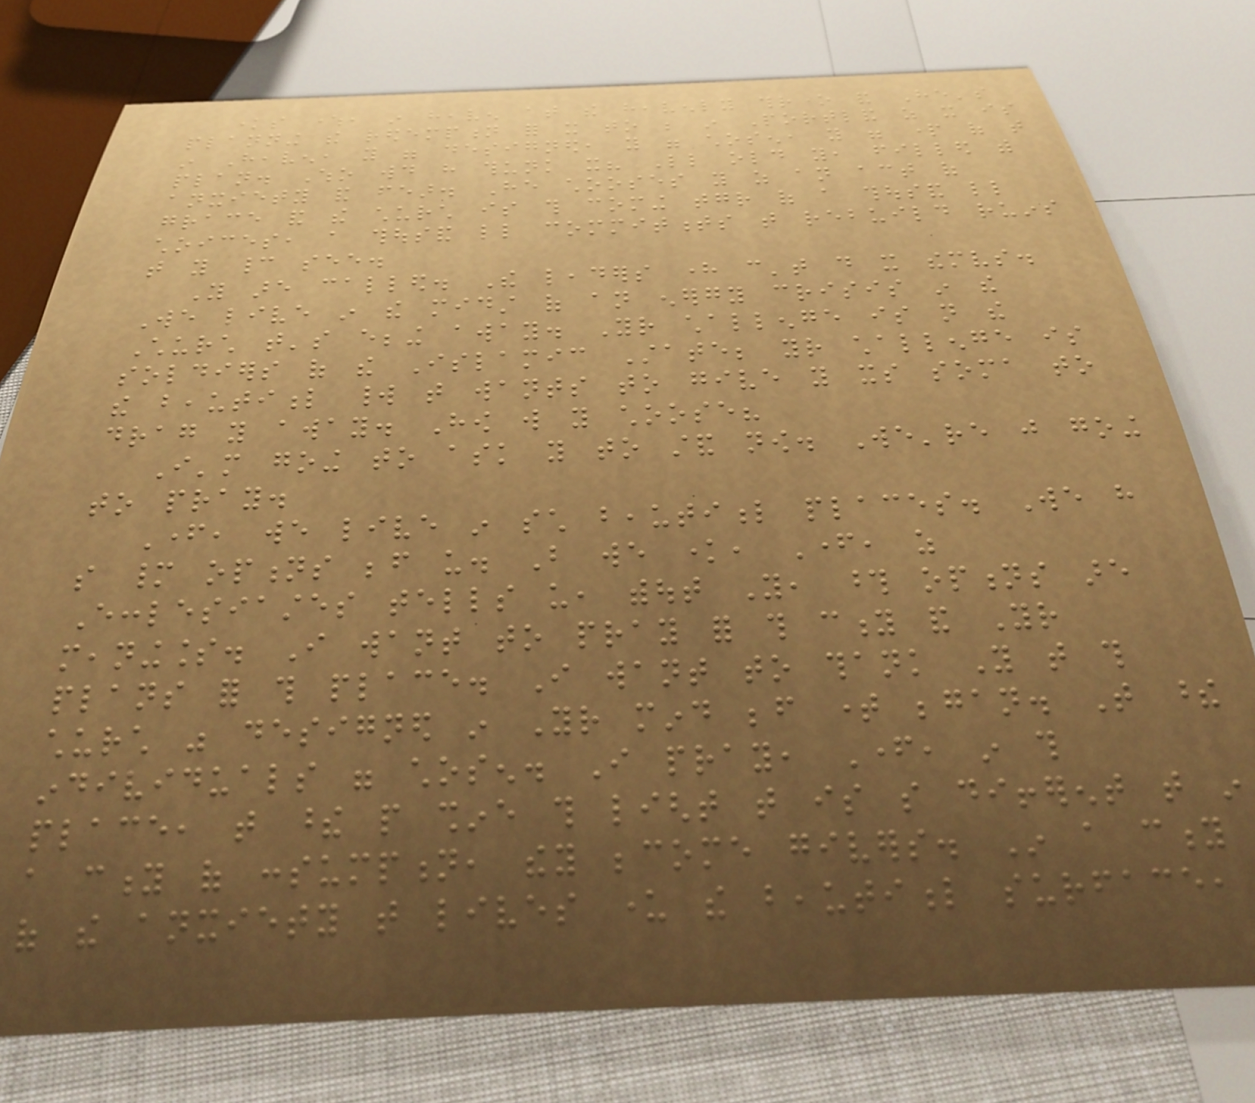knows where, in heaven at the heavenly throne and He's
planning the redemption for it to be in Portland as it is
in Heaven, you were designed, you were chosen, you were part of that
plan. Who would have thunk it? Little old you, filled with
anxiety and fear. He chooses you as an act of
grace and the church is this coming together of a thousand little
choices, a thousand little commitments that rebuild ruins
that you cannot see.
You are called. The leaders here can't do it themselves.
We live in the midst of an energy crisis in the
Church that's ebbing away. Your challenge is not the
soldiers of the Islamic State; your challenge is
the beautiful world that wants to give you its soma to
drag you away. How will you choose?
I'm going to ask you to stand now. We're just going
to pray.
Father, we live in such beautiful places. We have
so many options before us. But we know, Father, as
Ecclesiastes tells us, without You, those options are
meaningless. I want to pray for this city and Your
plans for this place. I want to thank You that this
church was designed in Your mind before time began. That these
individuals were chosen. I pray, Father, in this
place, that these people shine this light that is so different that in
a city of consumption, they become givers. In a city
of the anxiety that lives under the beautiful surface,
